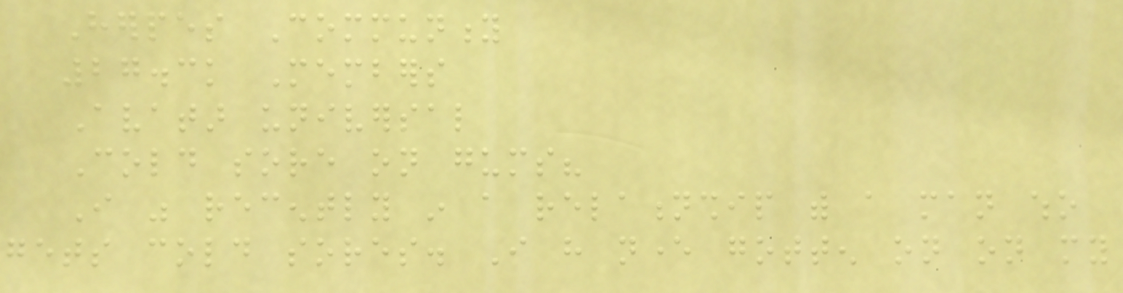Herpes Community
27.3k Members
Avatar universal
Cold sore on gums?
I was recently in a relationship with a man who
gets cold sores. I have never gotten on on my
